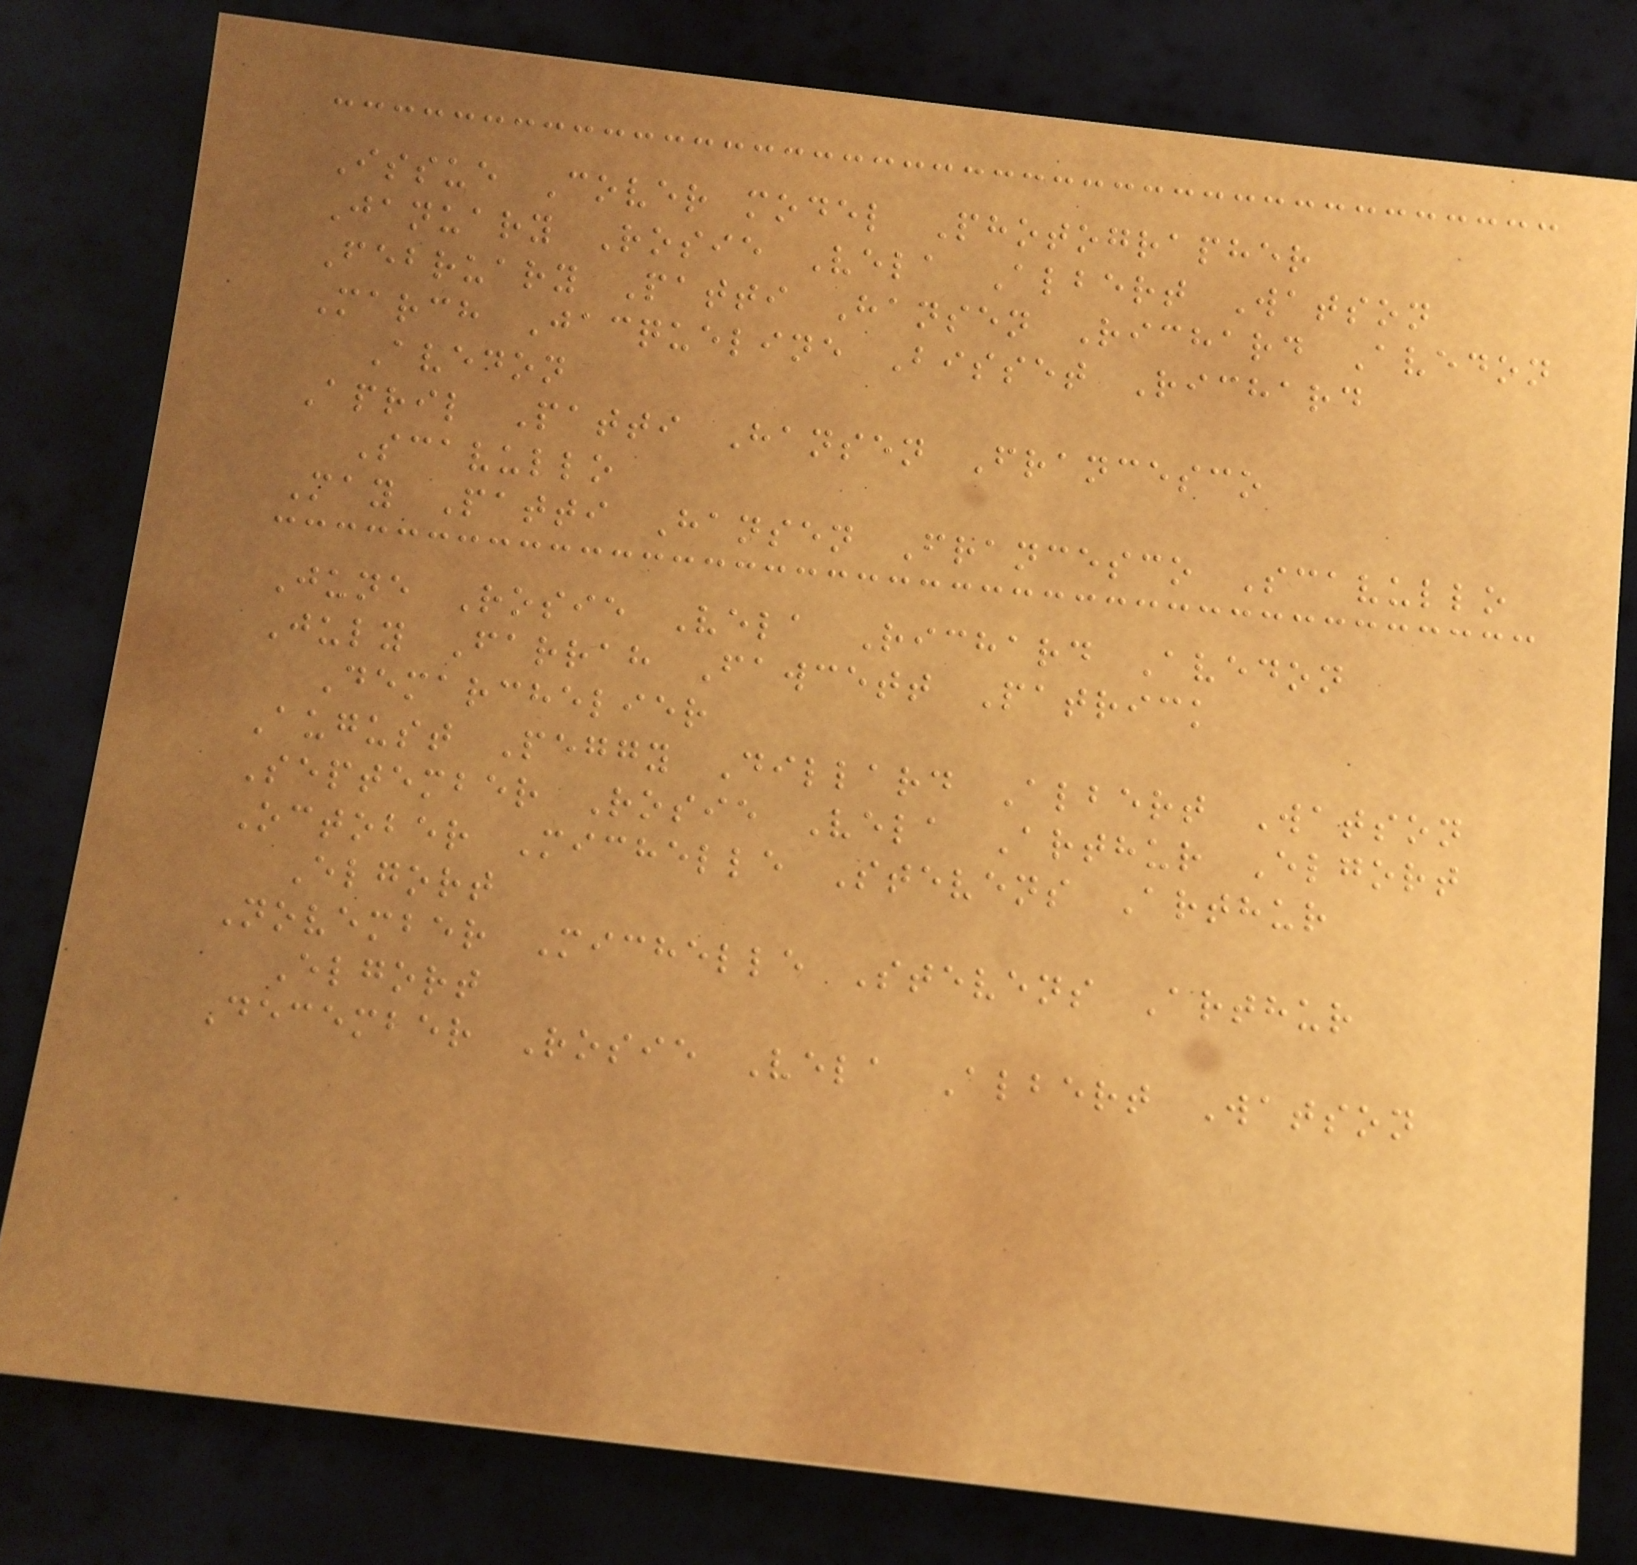Issue Cover model Photographer
January Rosie Vela Albert Watson
February Patti Hansen Richard Avedon
March Jacqueline Bisset Richard
Avedon
April Patti Hansen Francesco
Scavullo
May Patti Hansen Francesco Scavullo
June Rosie Vela Richard Avedon
July Farrah Fawcett Patrick
Demarchelier
August Peggy Dillard Albert Watson
September Rosie Vela Arthur Elgort
October Michelle Stevens Arthur
Elgort
November Michelle Stevens Arthur
Elgort
December Rosie Vela Albert Watson
